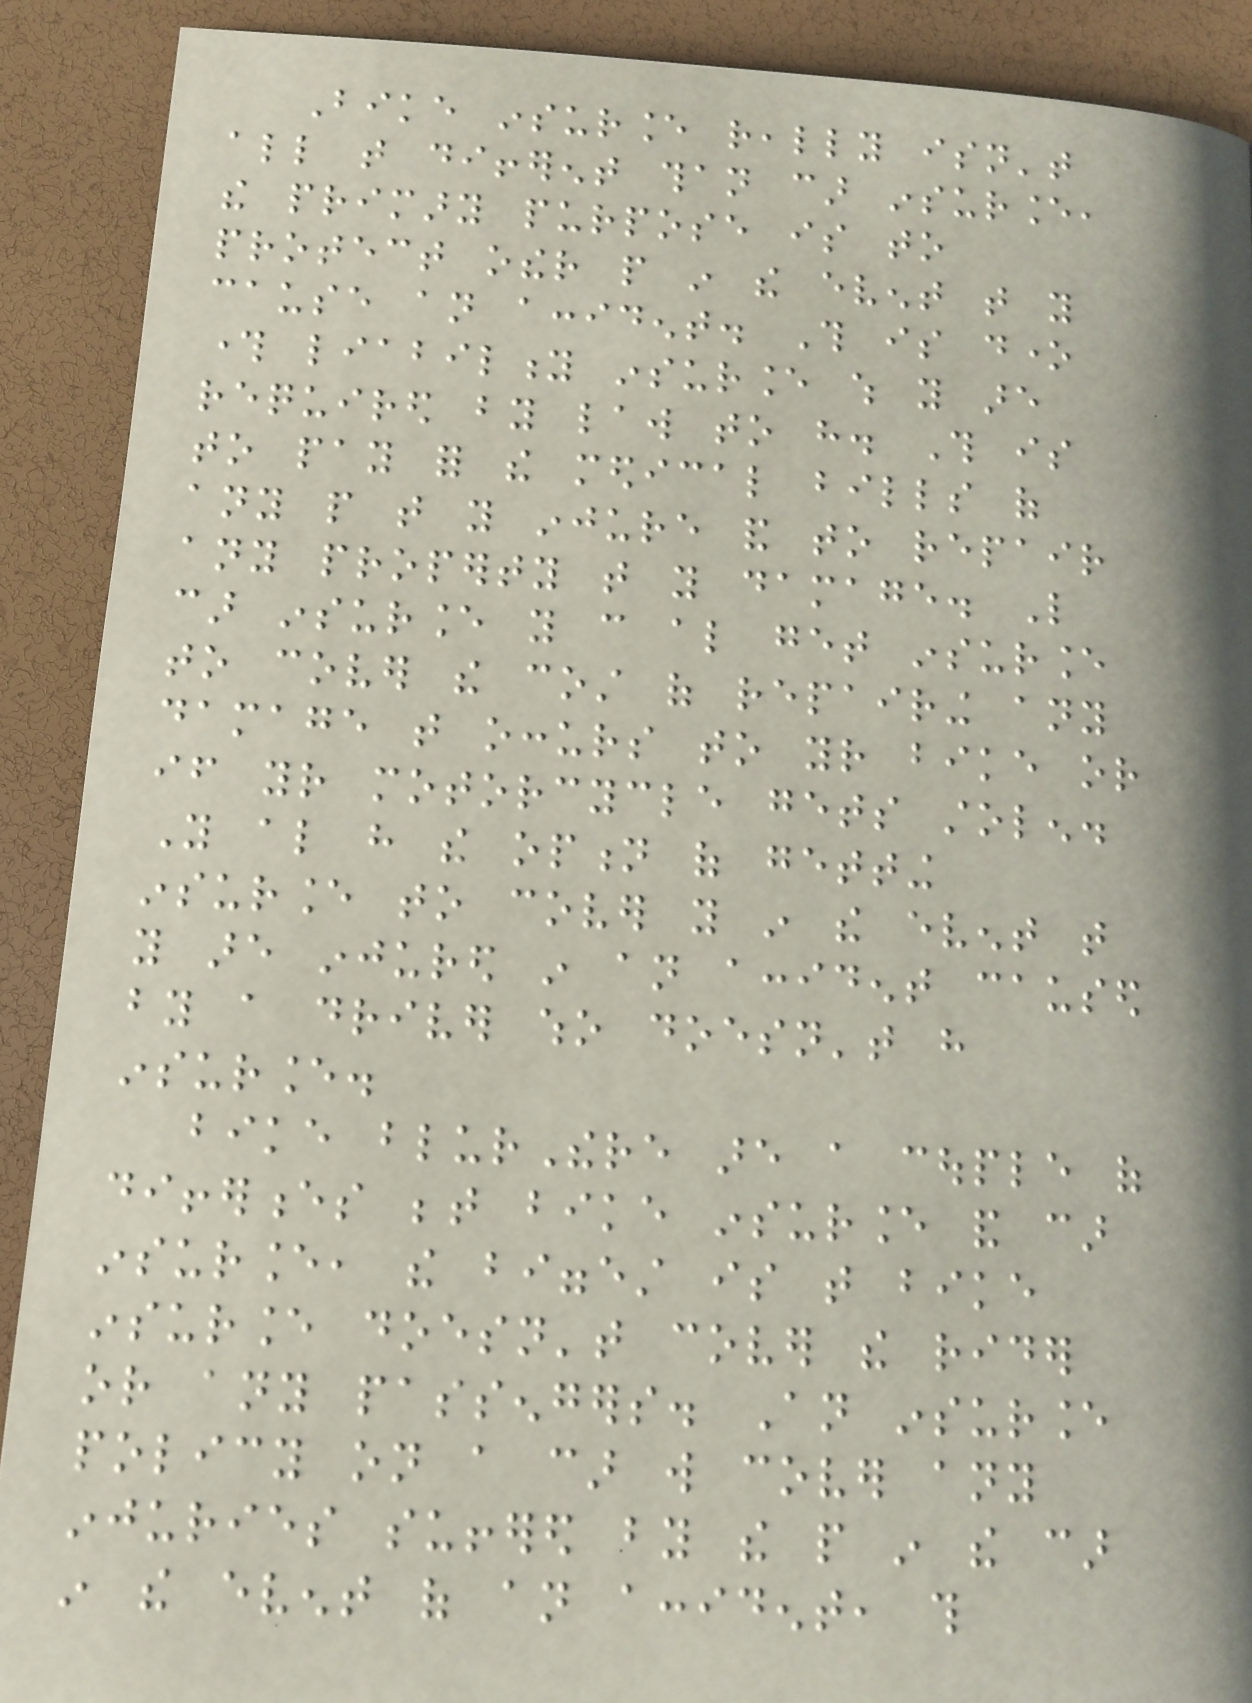Bike insurance really isn't
all that different than car insurance,
the primary purpose is to
protect other people in the event that you
cause an accident. This is done
through liability insurance which you are
required by law to have. This is
to pay for the medical bills of
any people that you injure and to repair
any property that you damage. Like
car insurance you can also get insurance
to cover the cost of repairing any
damage that occurs to your bike or
if your motorcycle gets stolen.
You also have the option of getting
insurance to cover you in the event that
you are injured in an accident caused
by a driver who doesn't have
insurance.
bike blurThere are a couple of
differences between bike insurance and car
insurance, the biggest is that bike
insurance doesn't cover the rider
or any passengers. An insurance
policy on a car will cover any
injuries suffered by the people in the car
in the event of an accident, this
